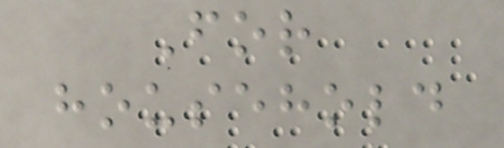For
household
